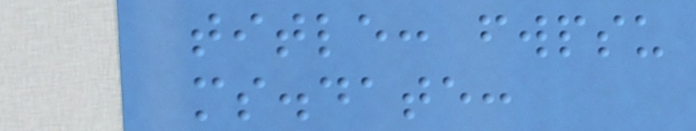title: fwpsu
ms.date:
